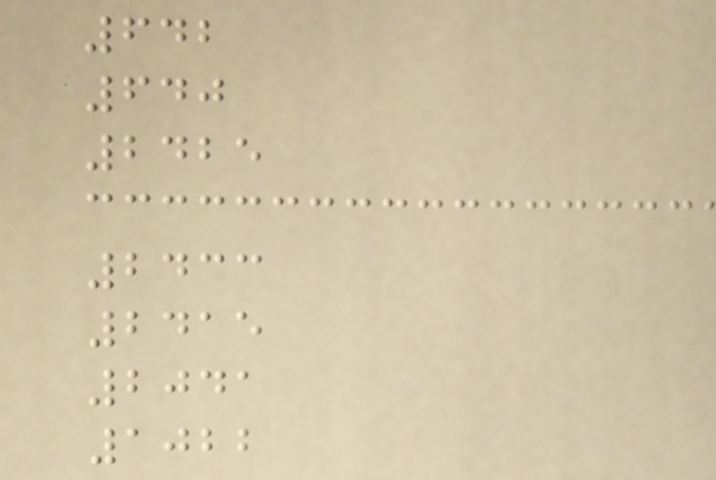642
640
2425
2433
2415
2041
1022
